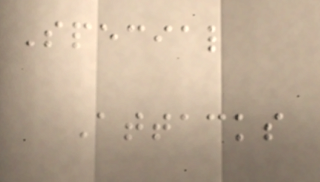Special
Attacks
